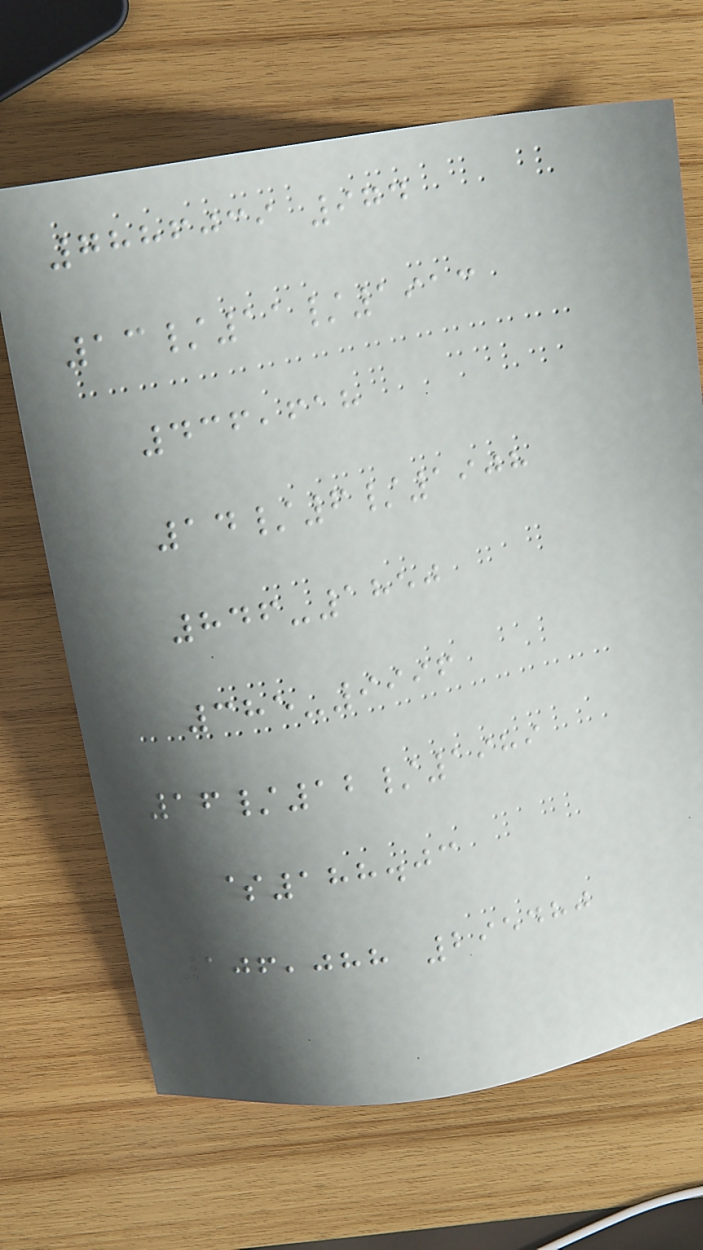7886039 974
13/11/1913
436,618
14/6/1908
846-1850
385-9996
16/12/1989
$188.03
106,088 295480
